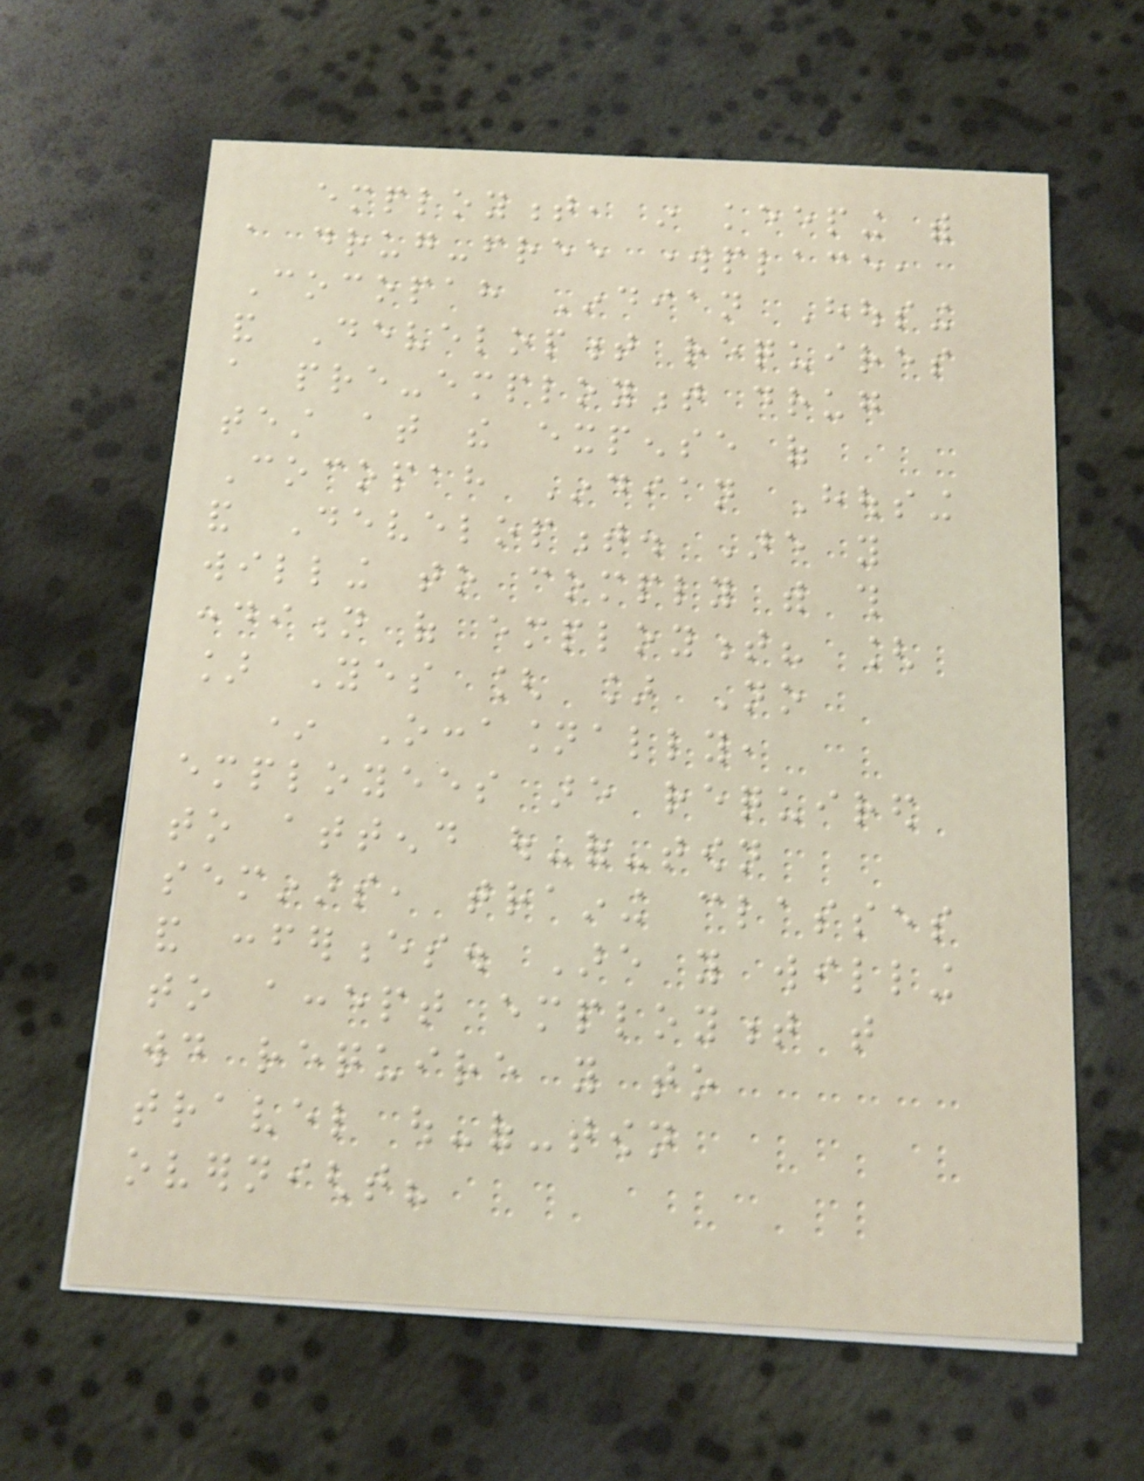employment, in keeping with
a drug-free workplace,
Cocopah Indian Housing
and Development requires
a pre-employment drug
test at the expense of
Cocopah Indian Housing
and Development. Are you
willing to comply with this
condition of employment? [
] Yes [ ] No
* Occasionally,
employees are required
to attend out-of-town
seminars, training classes
and conferences. Are you willing
to accept employment that
would require you to
travel out-of-town
overnight?
